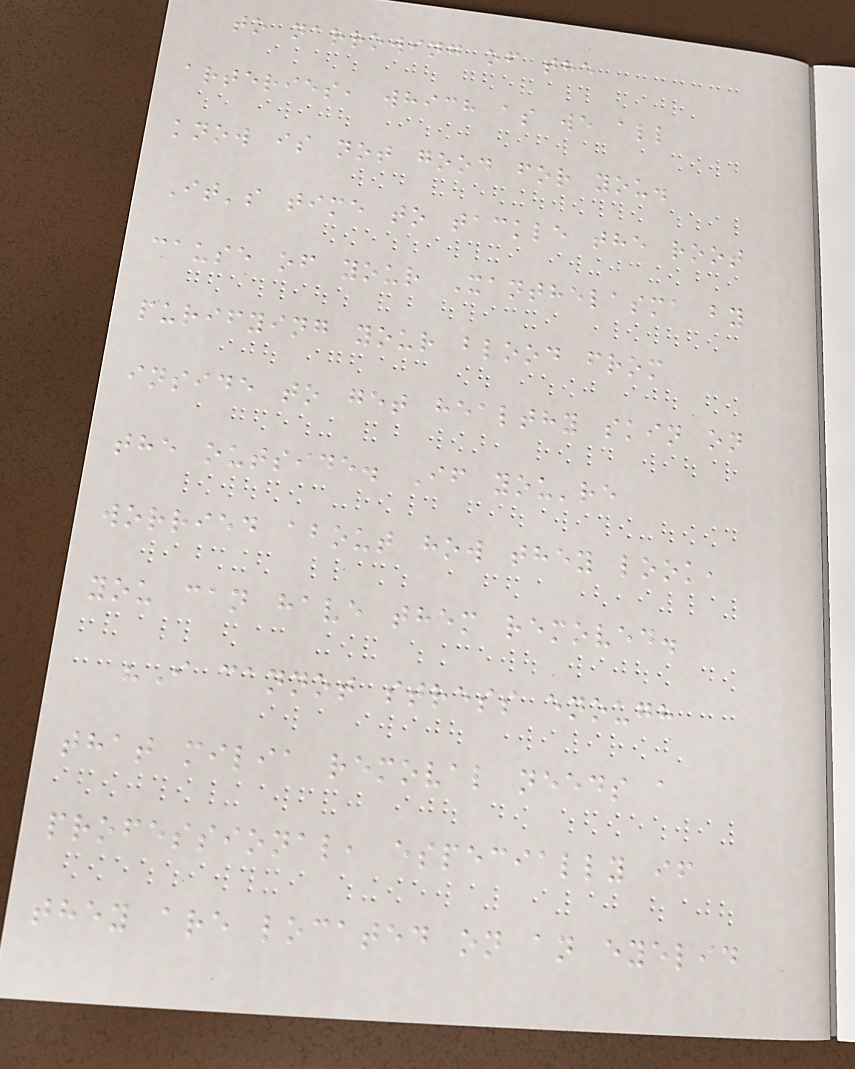to narrowing of the
arteries, which as we all
know is not good for you.
It's time to tackle the root
cause of your Xanthelasma by
purifying your blood from
inside to get healthy skin on
the outside. If you're
worried about how they look,
you can have them removed.
"I cannot stress enough
that milia removal needs a
professional, especially if
they are located on an eyelid
